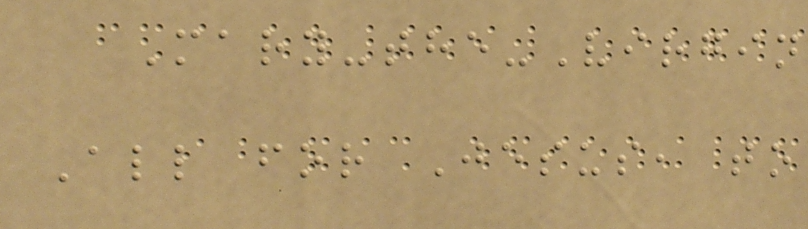Mary-the-Virgin
All for Jesus, to
